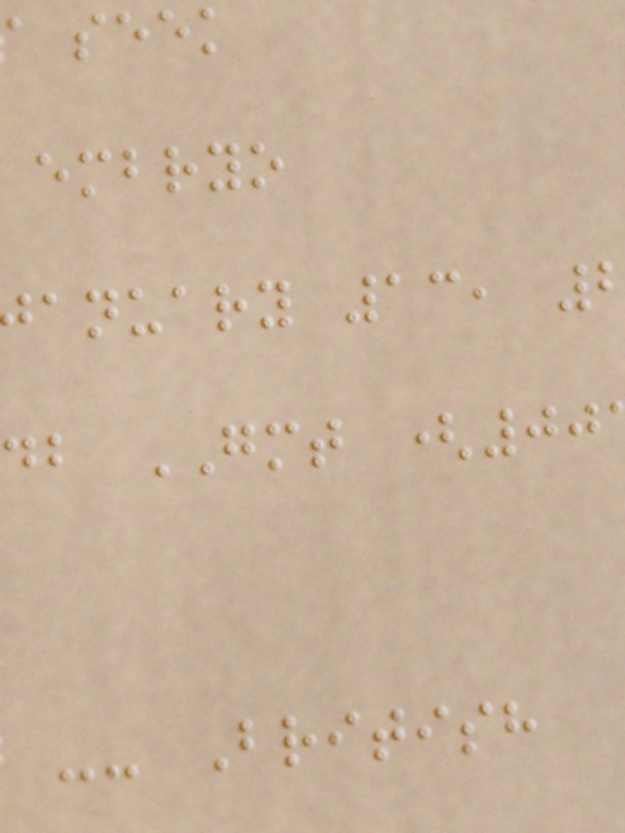seek
embryo
anuary 13,
db GMT (00
-- British
